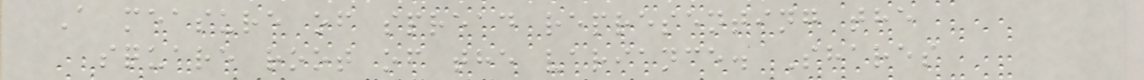A measure of spread representing the
square root of the variance. Shares
